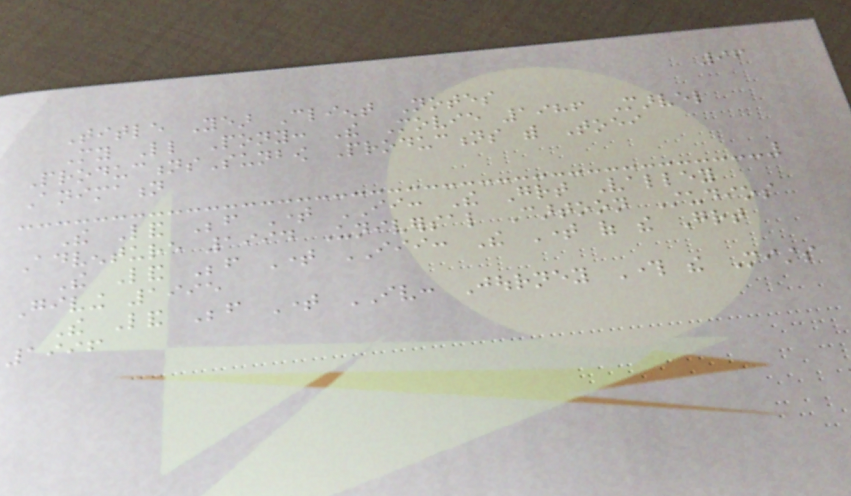96
Title Year Client Notes
My Little Pony: The Movie 1986 Marvel
ProductionsSunbow Productions with Toei
Animation
The Land Before Time II: The Great Valley
Adventure 1994 Universal Cartoon Studios
The Land Before Time III: The Time of the Great
Giving 1995
The Land Before Time IV: Journey Through the Mists
1996
